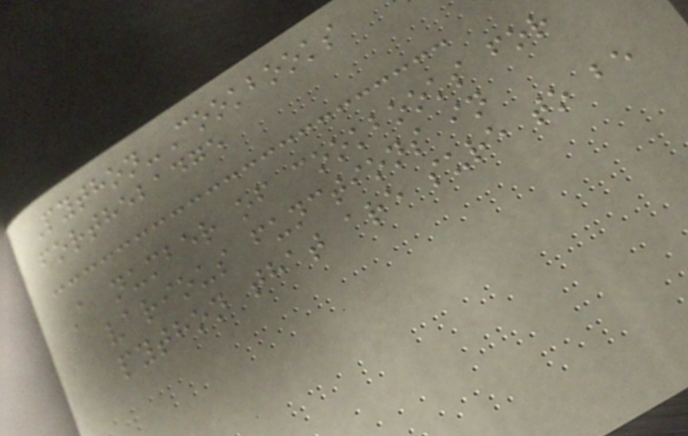Python-Cookbooks
forthebadge
A number of cookbooks for
various functions in
python that are sure to be
